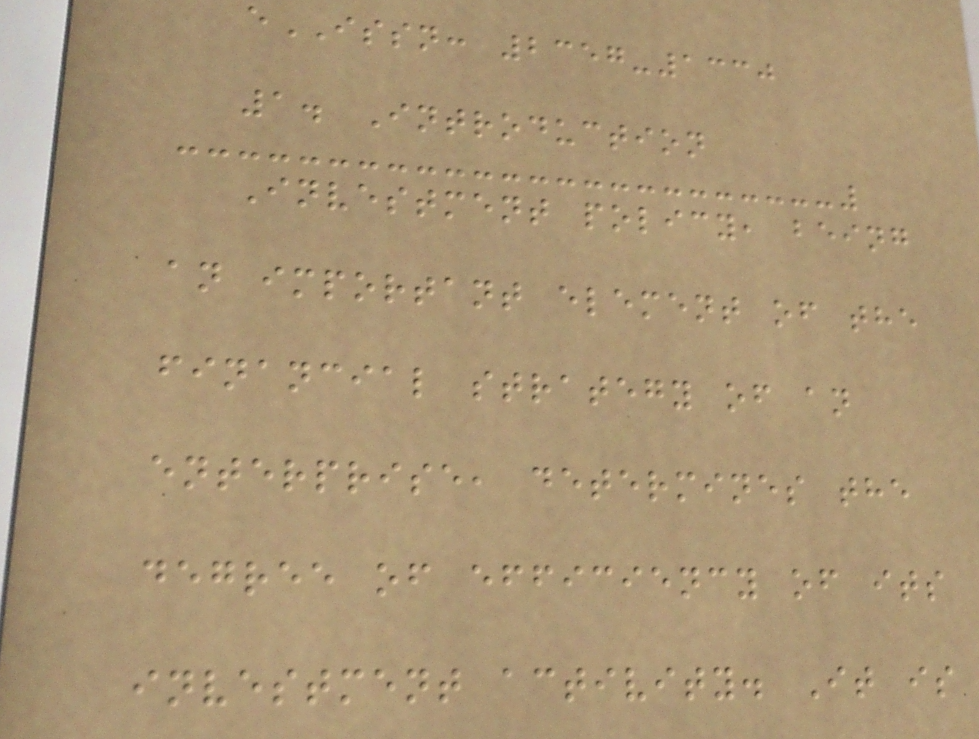eISSN: 2357-1330
1. Introduction
Investment policy, being
an important element of the
financial strategy of an
enterprise, determines the
degree of efficiency of its
investment activity. It is
